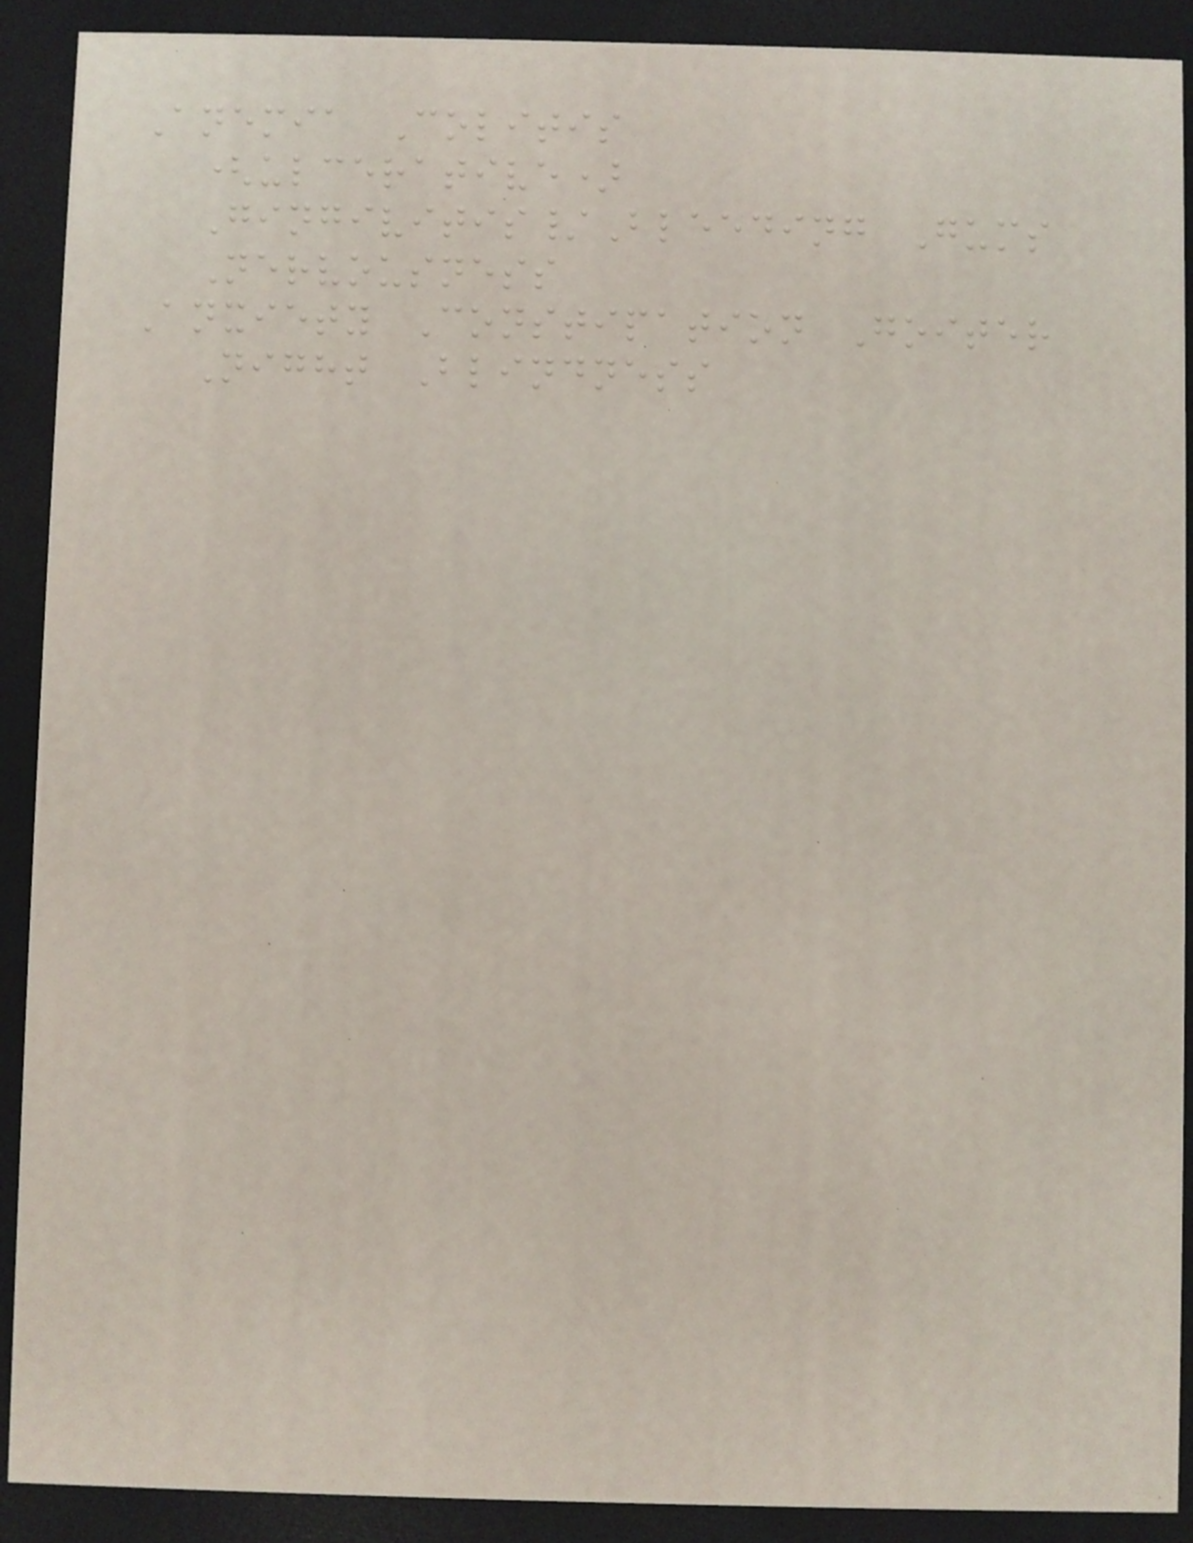Anemia Colitis
(ulcerative)
Gingivitis/Bleeding Gums
Nervousness
Anxiety Constipation Goiter
Night Blindness
